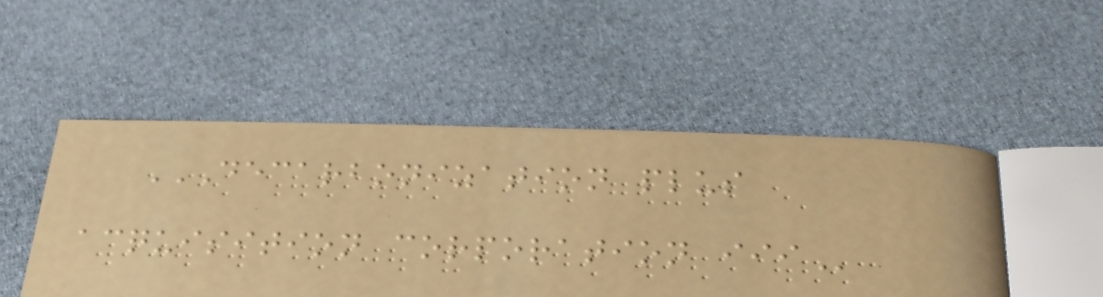DECARBONIZATION PLUS
ACQUISITION CORPORATION III
